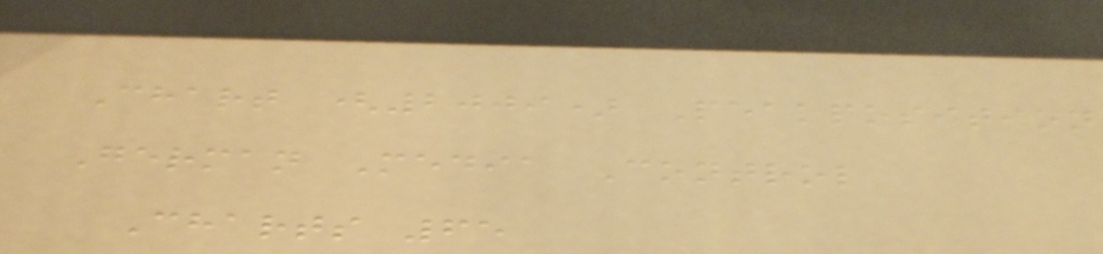Chart (2009) Peakposition
German Media Control
Charts 65
